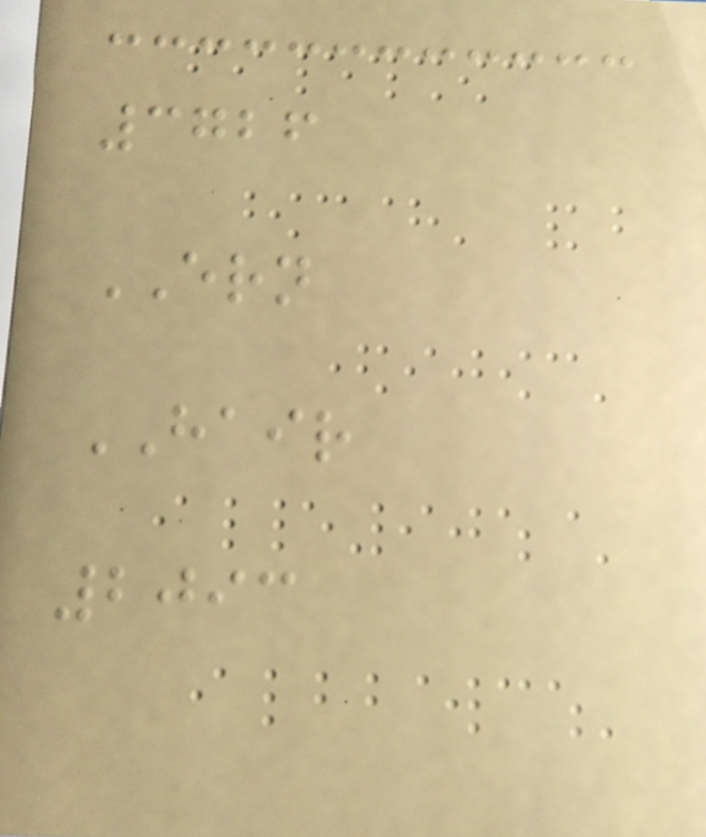3726
ERN
HAIR
2093
